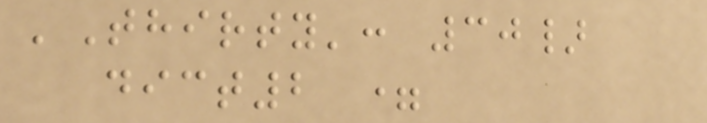'Thirty': 30}
dict2 =
